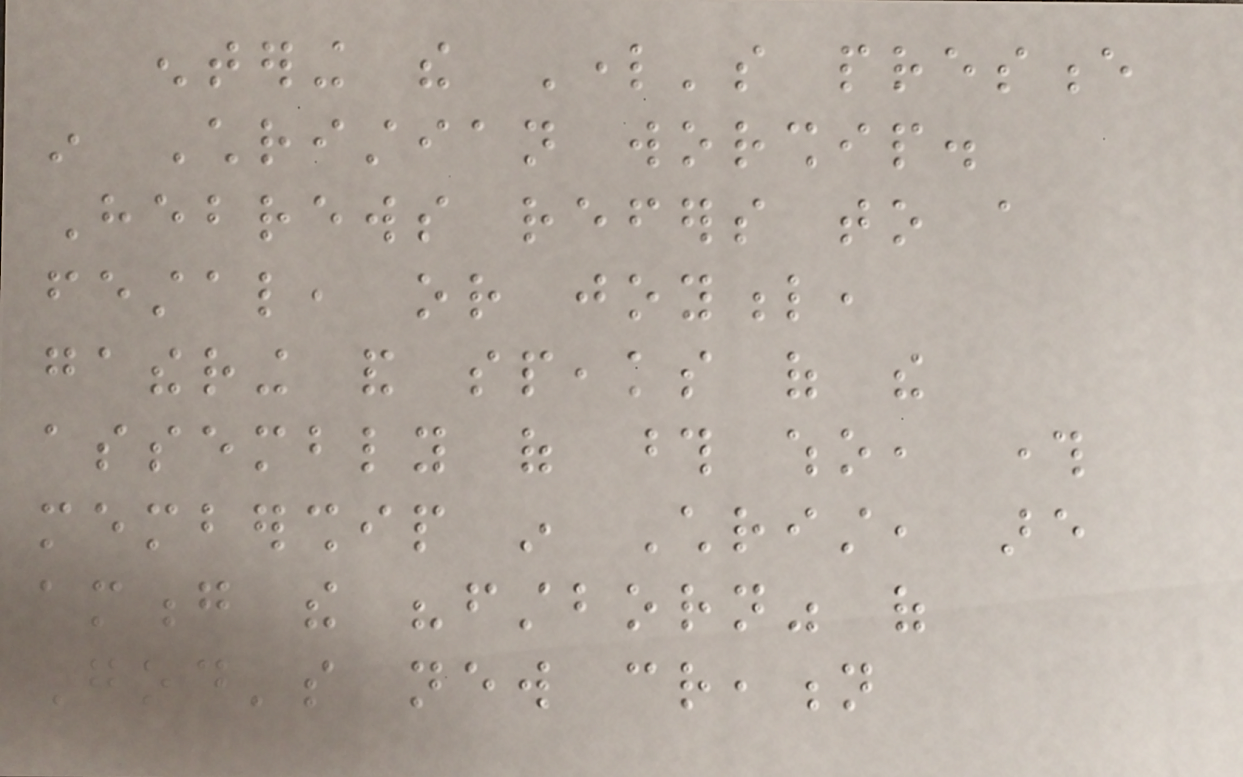entering the Lord's presence
in Christian worship.
Hebrews refers to a
festal, or joyful,
gathering and speaks of the
assembly of those who, through
membership in Christ, are
among the "firstborn" of
God's new creation
